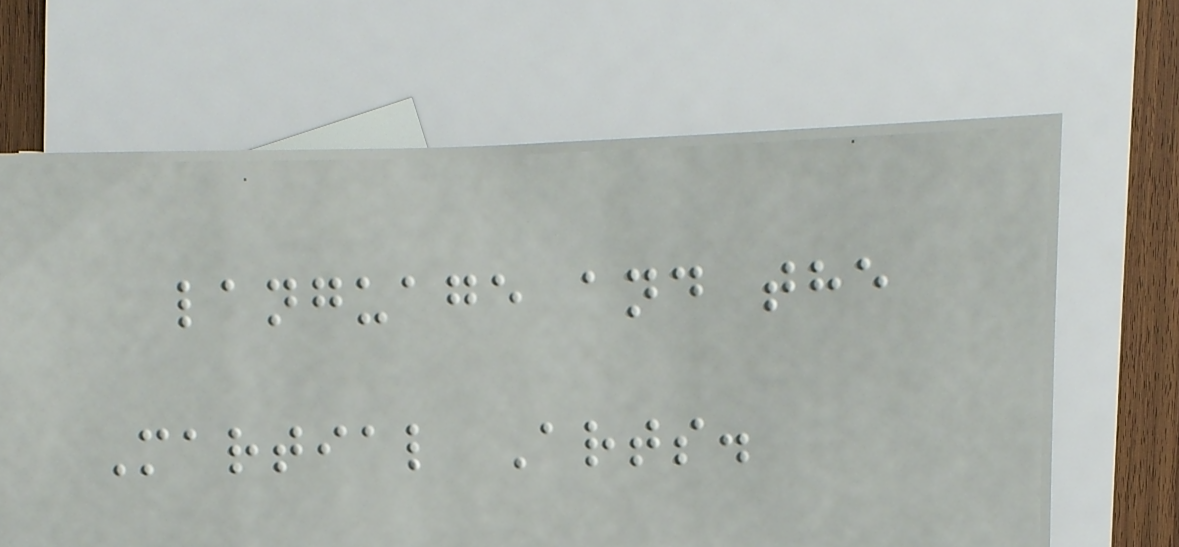language and the
Martial Arts.
